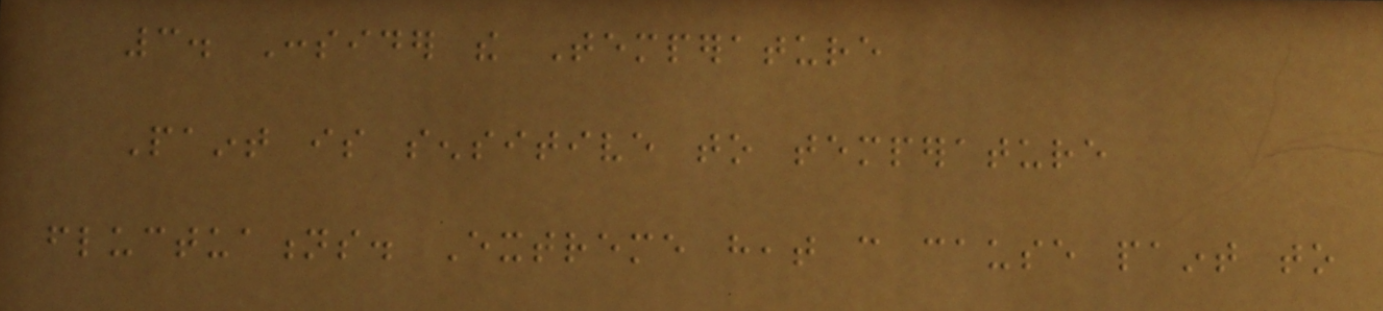3. Consider the Temperature
Paint is sensitive to temperature
fluctuations. Extreme heat can cause paint to
